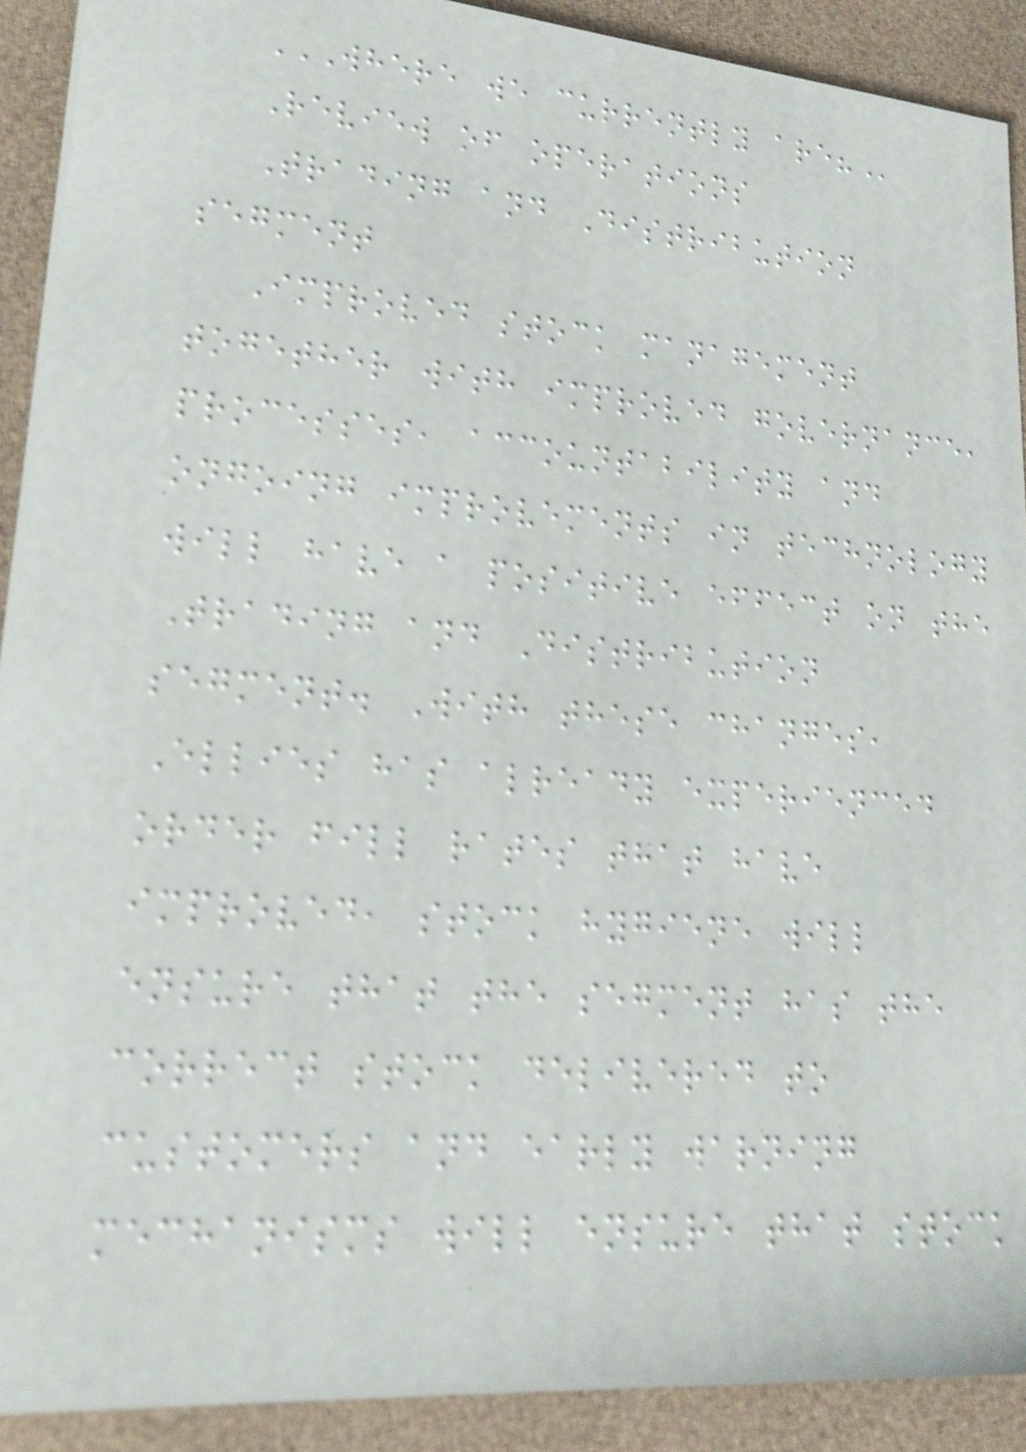WHERE WE CURRENTLY ARE?
Review of operations
Trading and Distribution
segment
Improved stock management
together with improved governance,
processes, accountability and
ongoing improvements in technology
will have a positive effect on the
Trading and Distribution
segment. With these changes,
Ellies has already experienced
order fill rates that have
improved, stock hygiene will
ensure that the segment has the
correct stock delivered to
customers and early warning
mechanisms will ensure that stock
